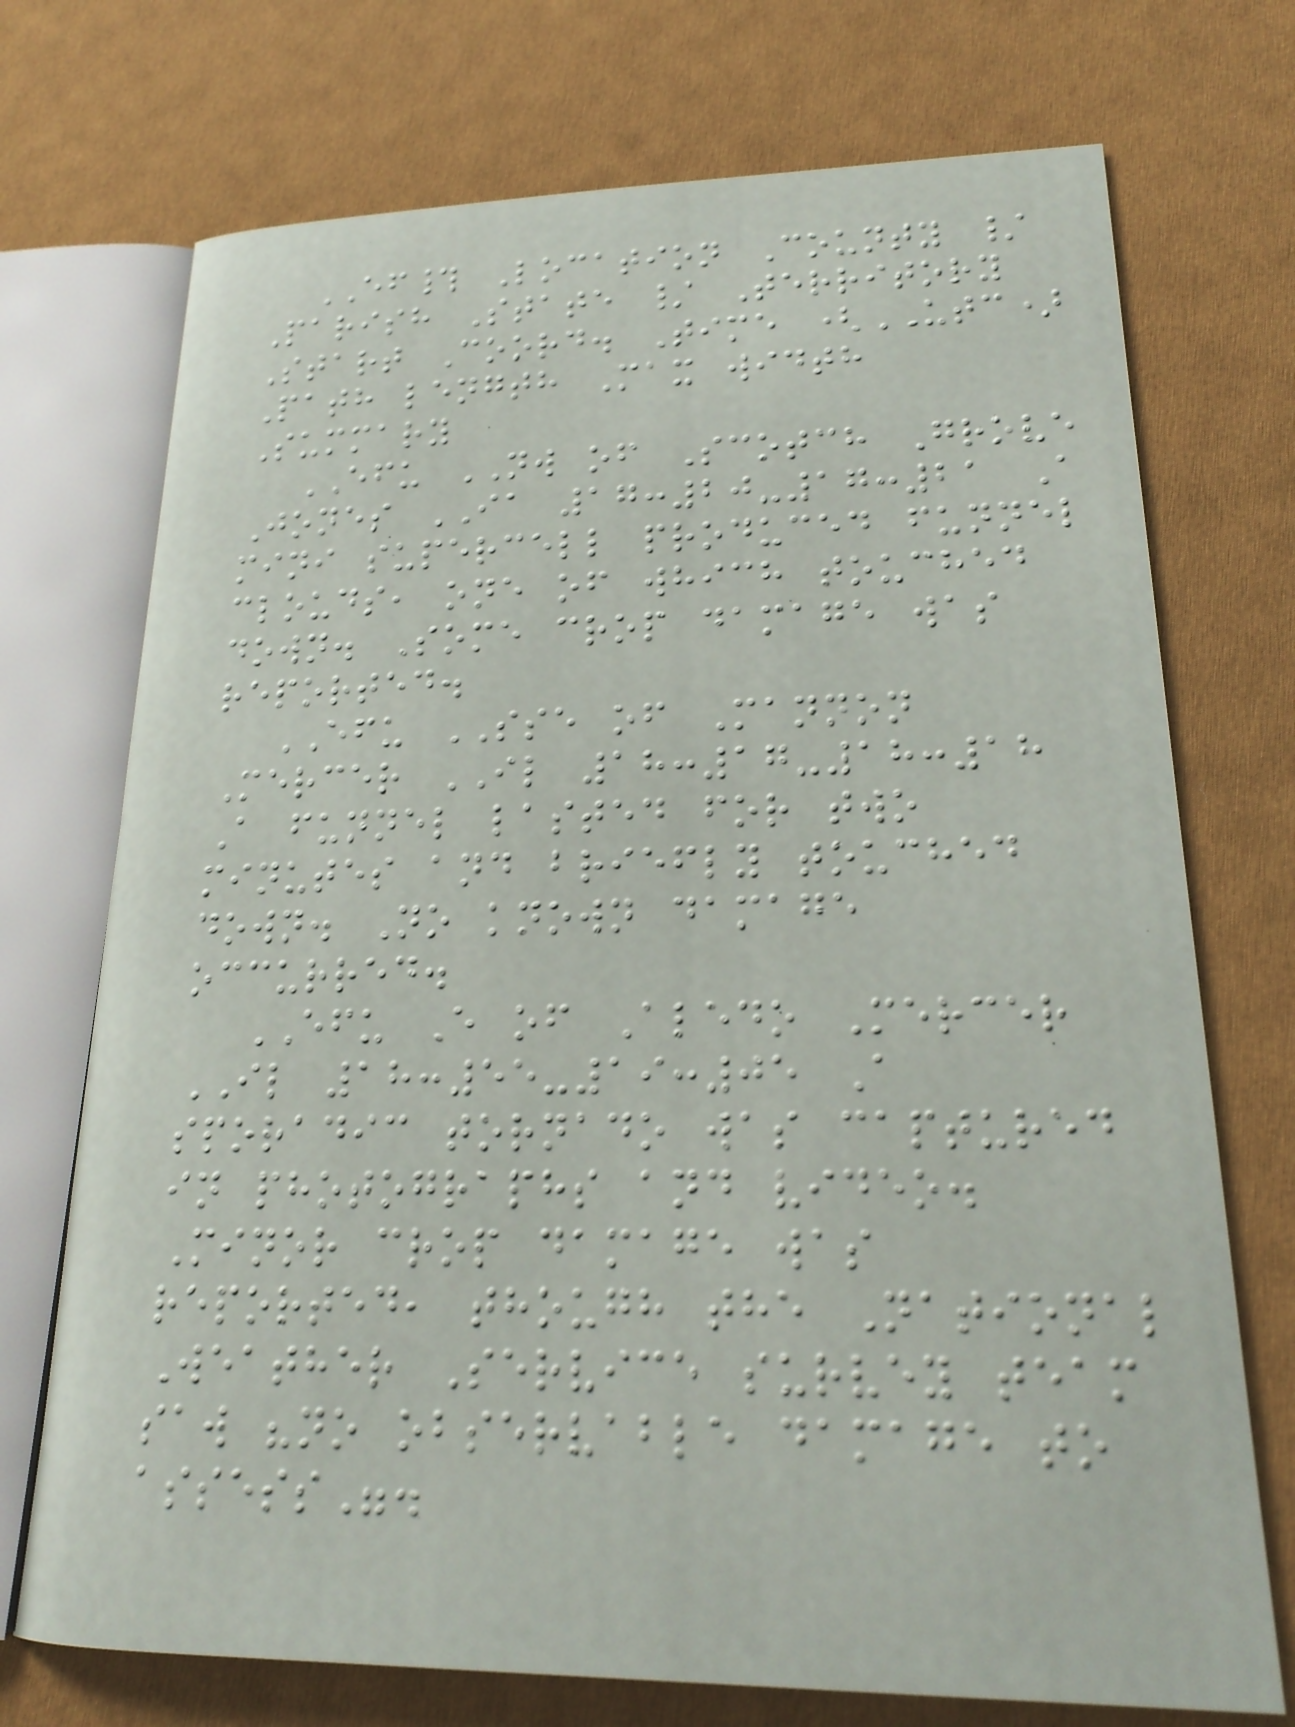EF# Location County /
Parish State / Territory
Start Coord. Time (UTC)
Path length Max width
Summary
EFU NW of Scotch Grove
Jones IA 17:20-17:21 A
mini supercell produced funnel
clouds, one of which touched
down. Some crop damage was
reported.
EFU SSE of Mannon
Mercer IL 18:17-18:18
A funnel lasted for two
minutes and briefly touched
down. No known damage
occurred.
EFU E of Aledo Mercer
IL 18:55-19:05 A
sporadic tornado was captured
in photographs and video.
Minor crop damage was
reported, though the National
Weather Service survey team
saw "no observable damage to
assess".
